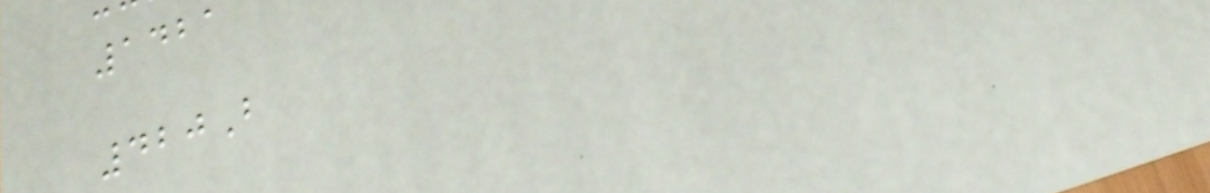1421
420B
